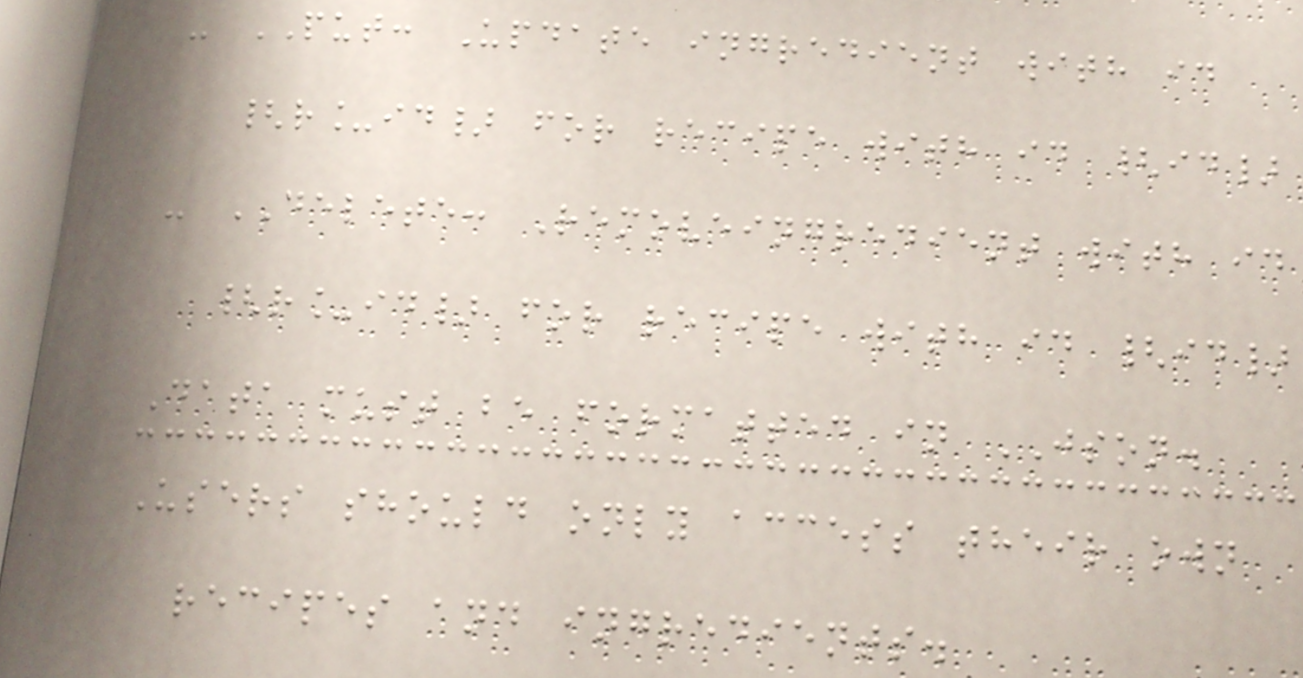- PUT: Update ingredient with id
{r_id} for recipe with id {id}
- DELETE: Removeingredient with id
{r_id} for recipe with id {id}
Data must be formatted in JSON.
Users should only access their own
recipes and ingredients.
